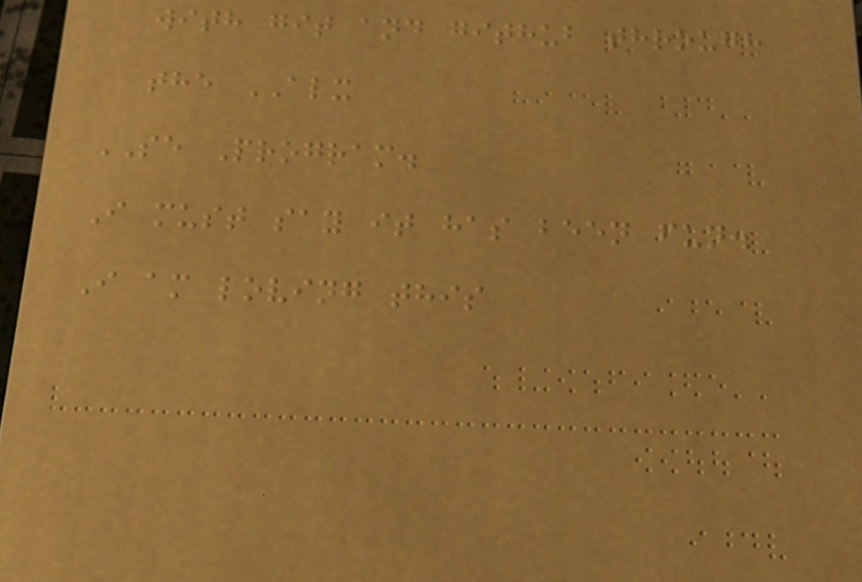with git and github through
the ALX
SE Program.
I must say it has been fun.
I am loving this
